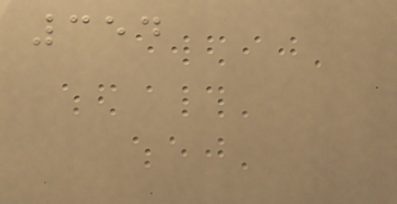354
